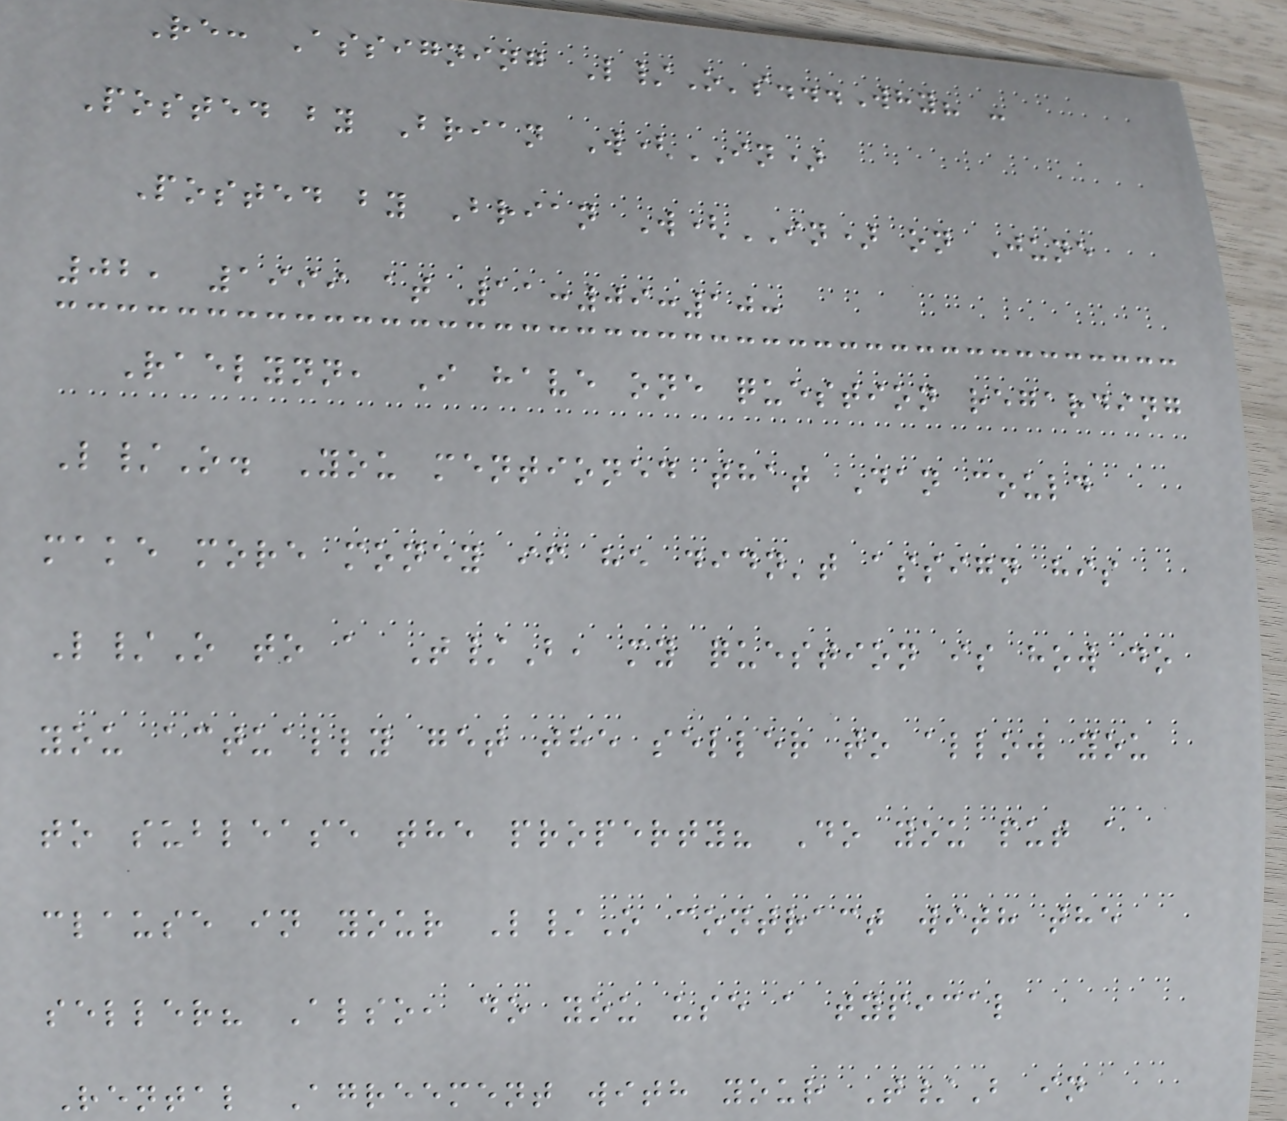Re: Assigning L/O's...Why? -
Posted by Brian W(IN)
Posted by Brian W(IN) on June
02, 1999 at 11:09:10:
Raelynn, I have one question regarding
L/O. You mentioned that Dan could
make more money if he didn't assign his
L/O to a T/B, my question is how do
you actually get the seller to allow you
to sublease the property? Do you put a
clause in your L/O contract with the
seller? Also, do you use a typical
Rental Agreement with your T/B in
